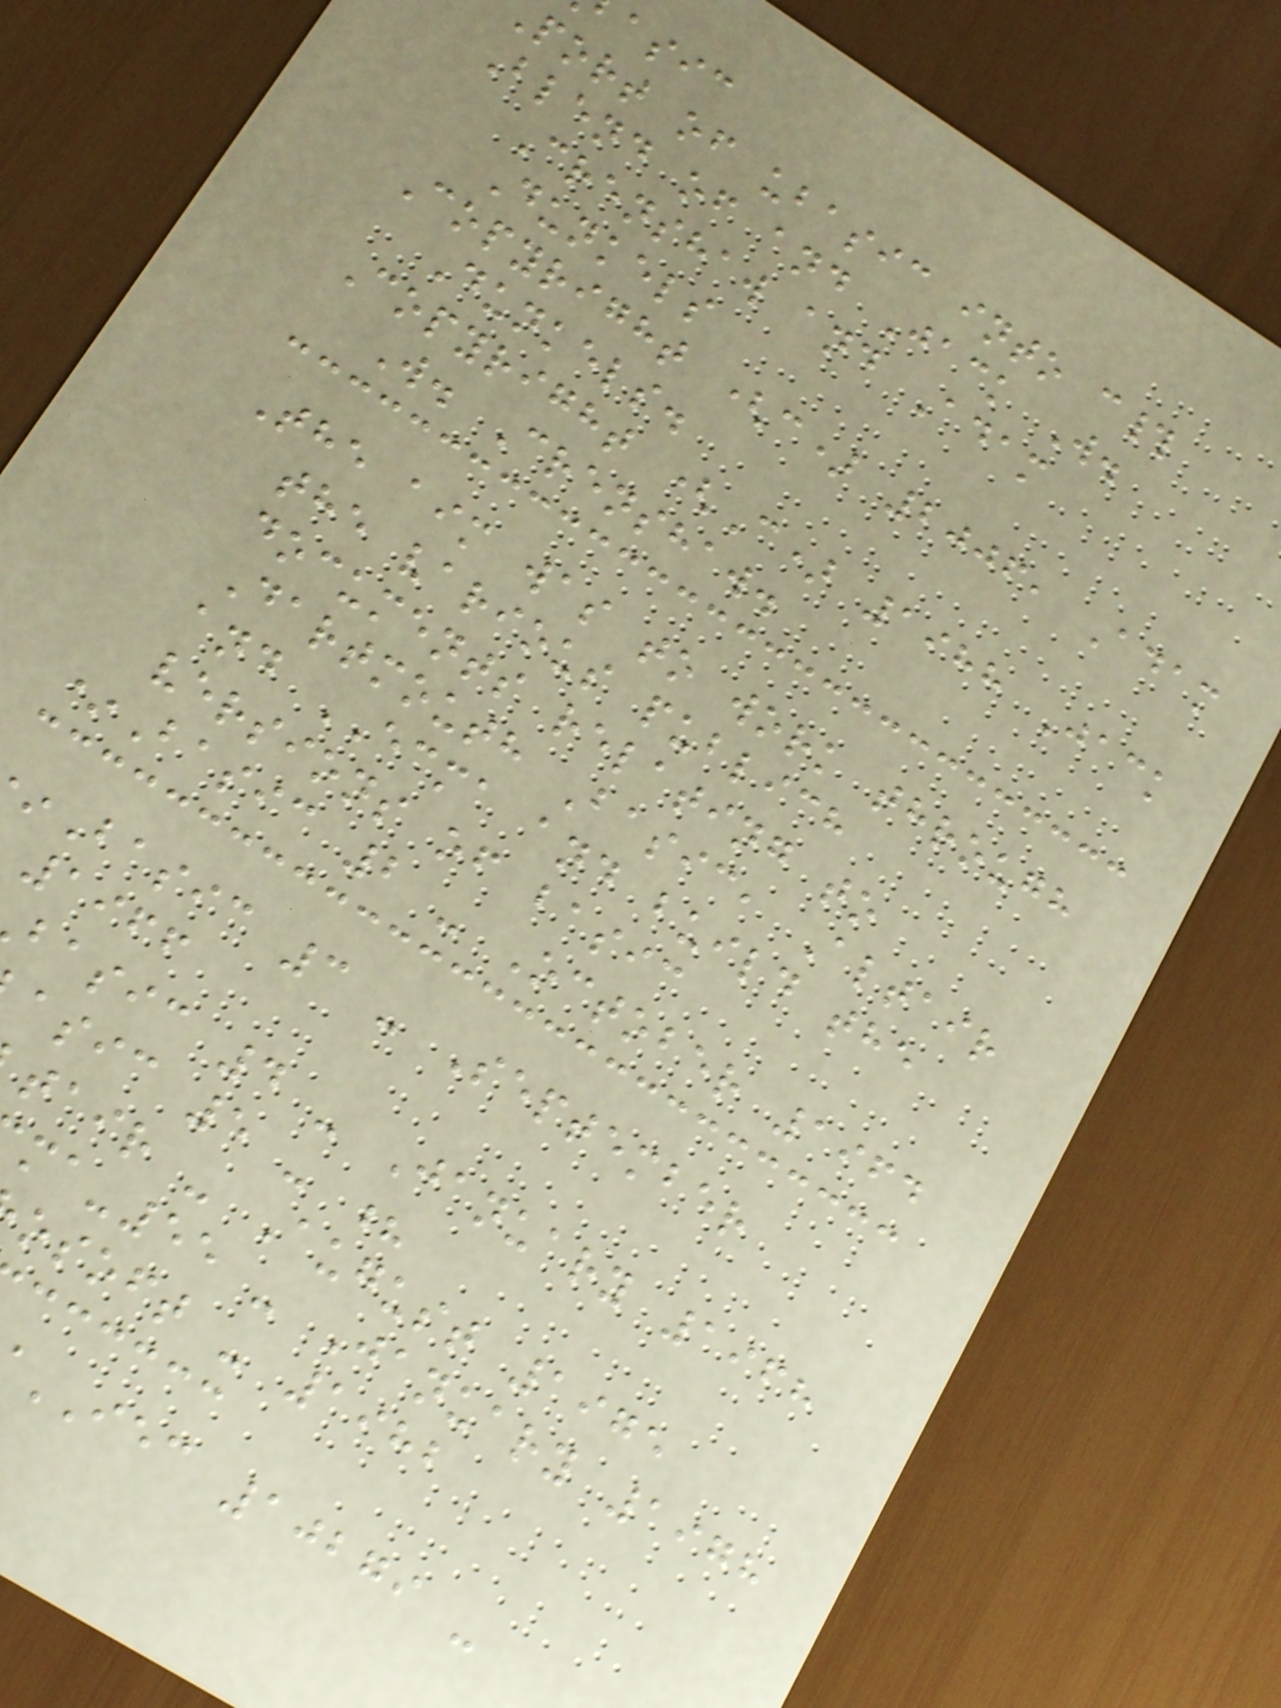asic
port of ubasic into c#
Blend of and Jack W.
Crenshaw and Adam
Dunkels
Copyright (c) 2006, Adam
Dunkels.
Copyright (C) 1988 Jack
W. Crenshaw.
The aim was to work through
the various publich
documents relating to
Dartmouth Basic, Altair
and ECMA and build the
versions of basic
*Basic 2 - October 1964
Basic 3 - September
1966
basic 4 - January 1968
asic 5 - ?
tair - August 1975
ma-55 - January 1978
osoft - 1982
IEC 10279 -
